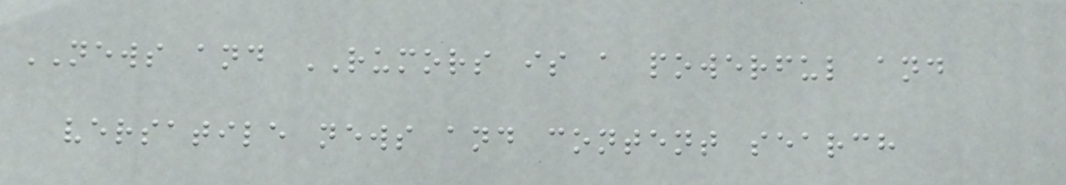NEWS and RUMORS is a powerful and
versatile news and content search
